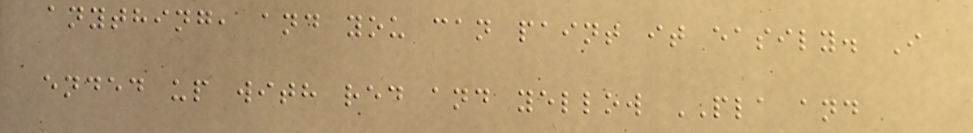anything, and you can paint it easily. I
ended up with red and yellow PLA and
